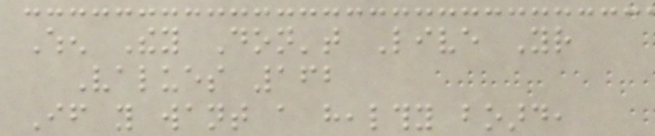When They Don't Live Your
Values 162
If you want a healthy board,
